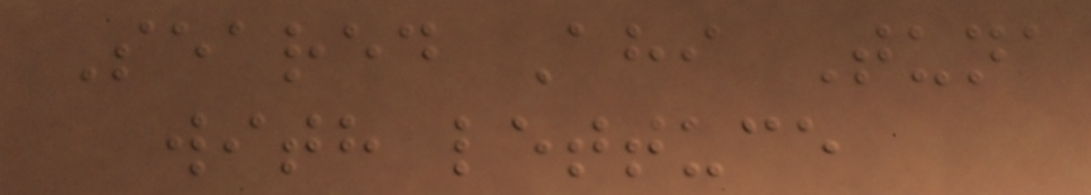Seared Ahi Tuna
with lettuce
